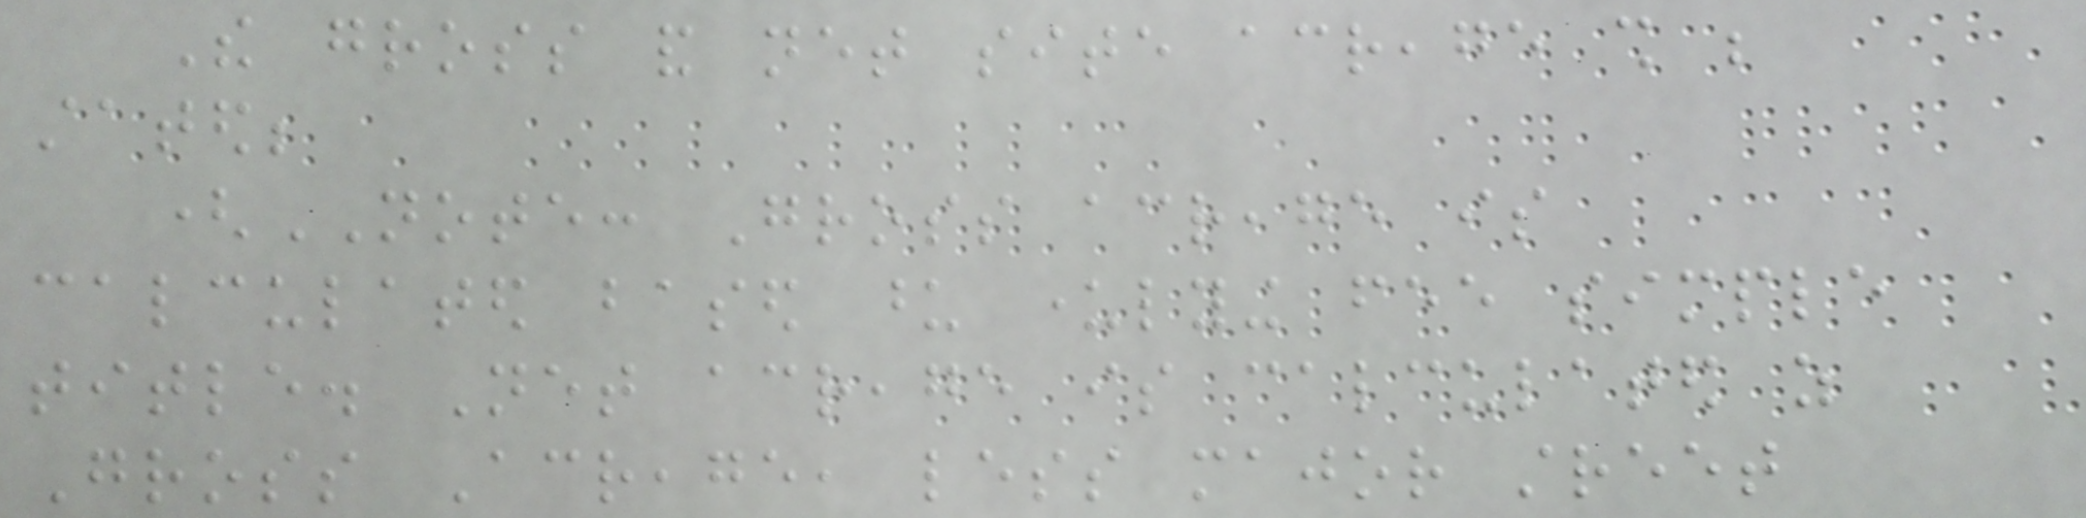The gross and net site acreage shall be
stated;
(NOTE: Gross acreage is
calculated based upon underlying fee simple
title. Net acreage is calculated as
Gross Acreage, less major street
